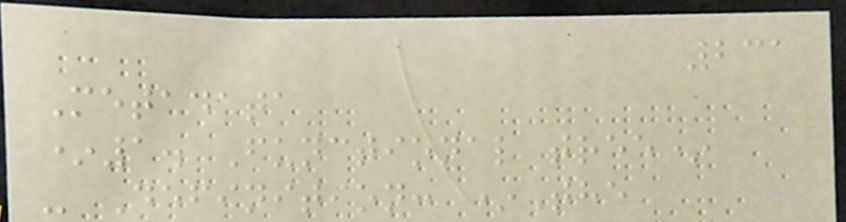231
Metadata
*1. Functional tree*
- Definition: *The
